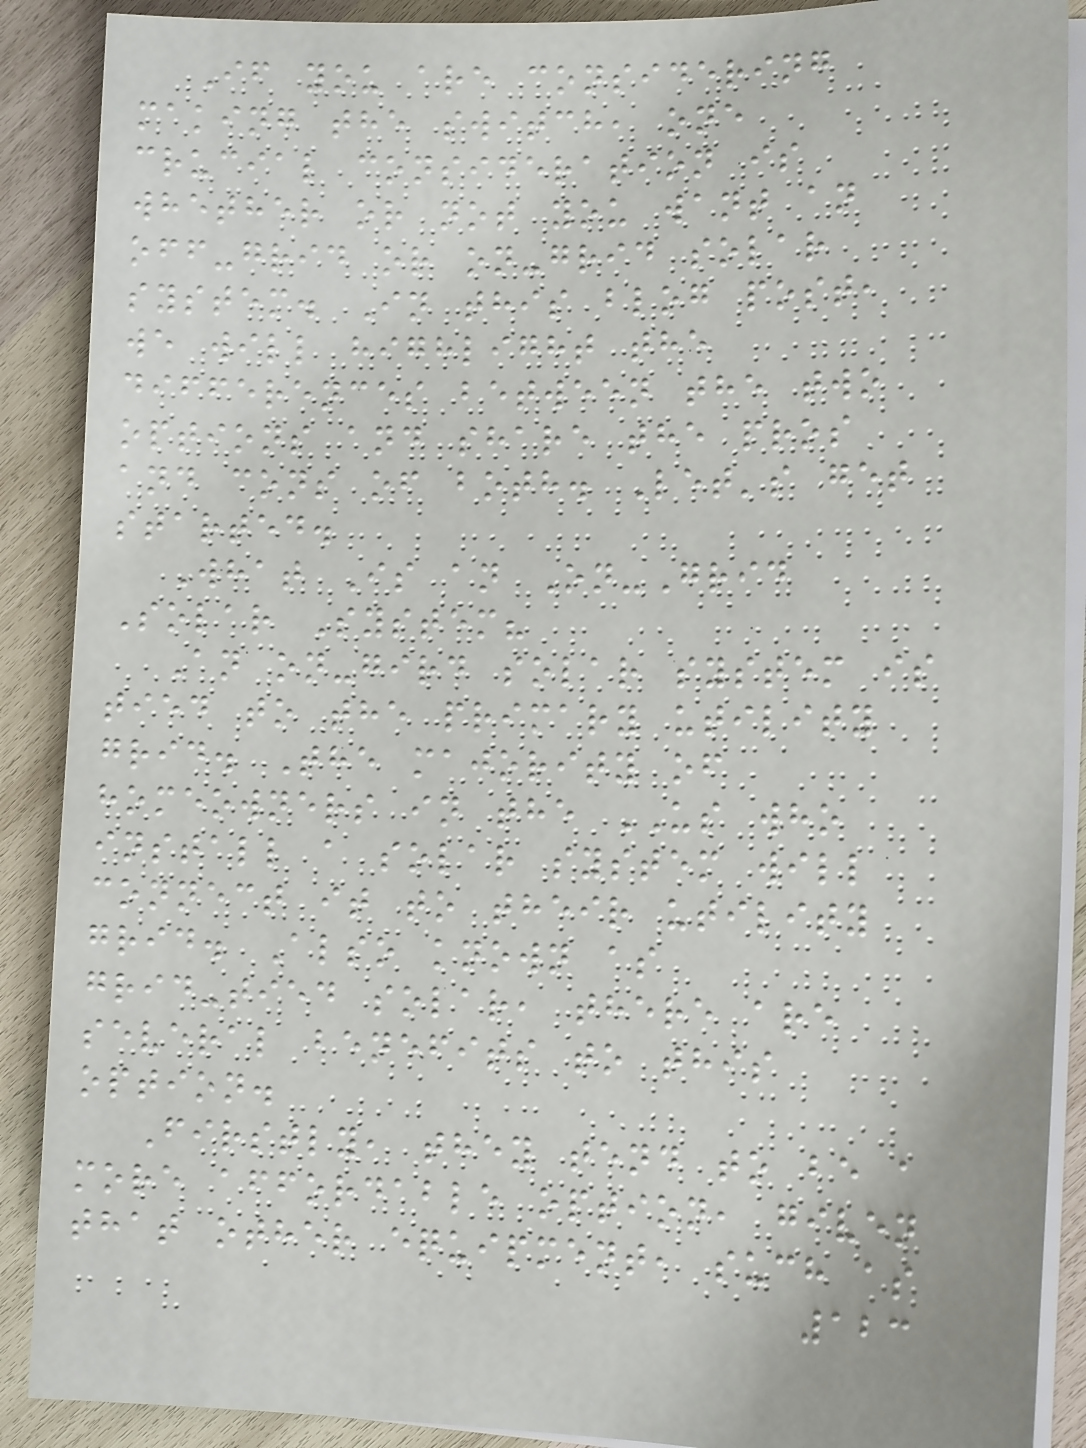If you are considering
making the switch, one
crucial consideration is
whether or not you want an
off-grid or on-grid solar
system. In this blog post,
we will highlight the
differences between the two
options and share the pros
and cons of both. Let's get
started.
What Is an On-Grid
Solar System?
An on-gird solar system is
tied to the primary utility
grid. The majority of
homeowners in the US who
install a solar system will
connect it to their utility
grid. Also known as
grid-tied solar, there are
several benefits to this
option.
Firstly, they tend to be a
more affordable option, given
that other equipment, such as
123
